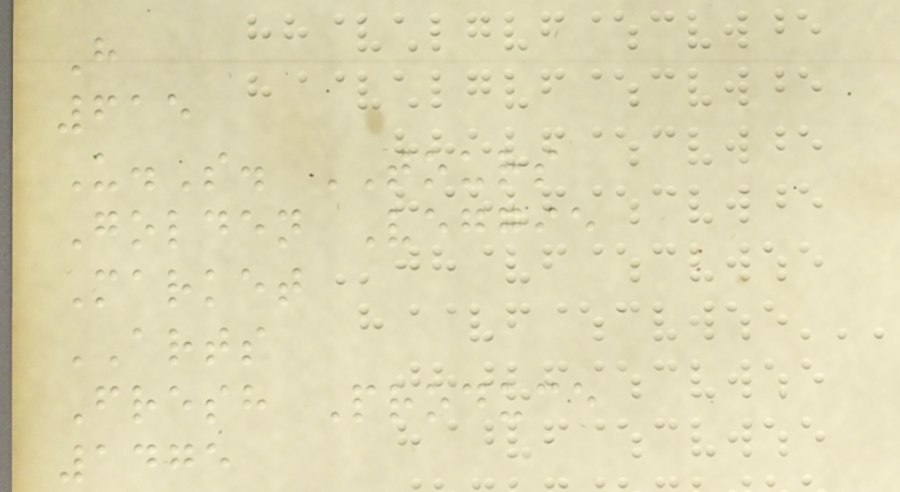H
615
U.S. TOURS
Golden Veggie
Market
ARTS
Fresh Produce
1475
